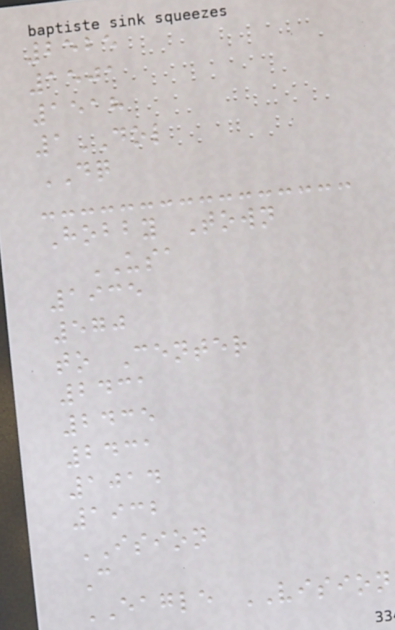2525
1501
1518
1DOL
DQ
Hobby Town
USA
1935
570
to Center
2431
2435
2431
1014
1932
ISION
C
EAGLE VISION
